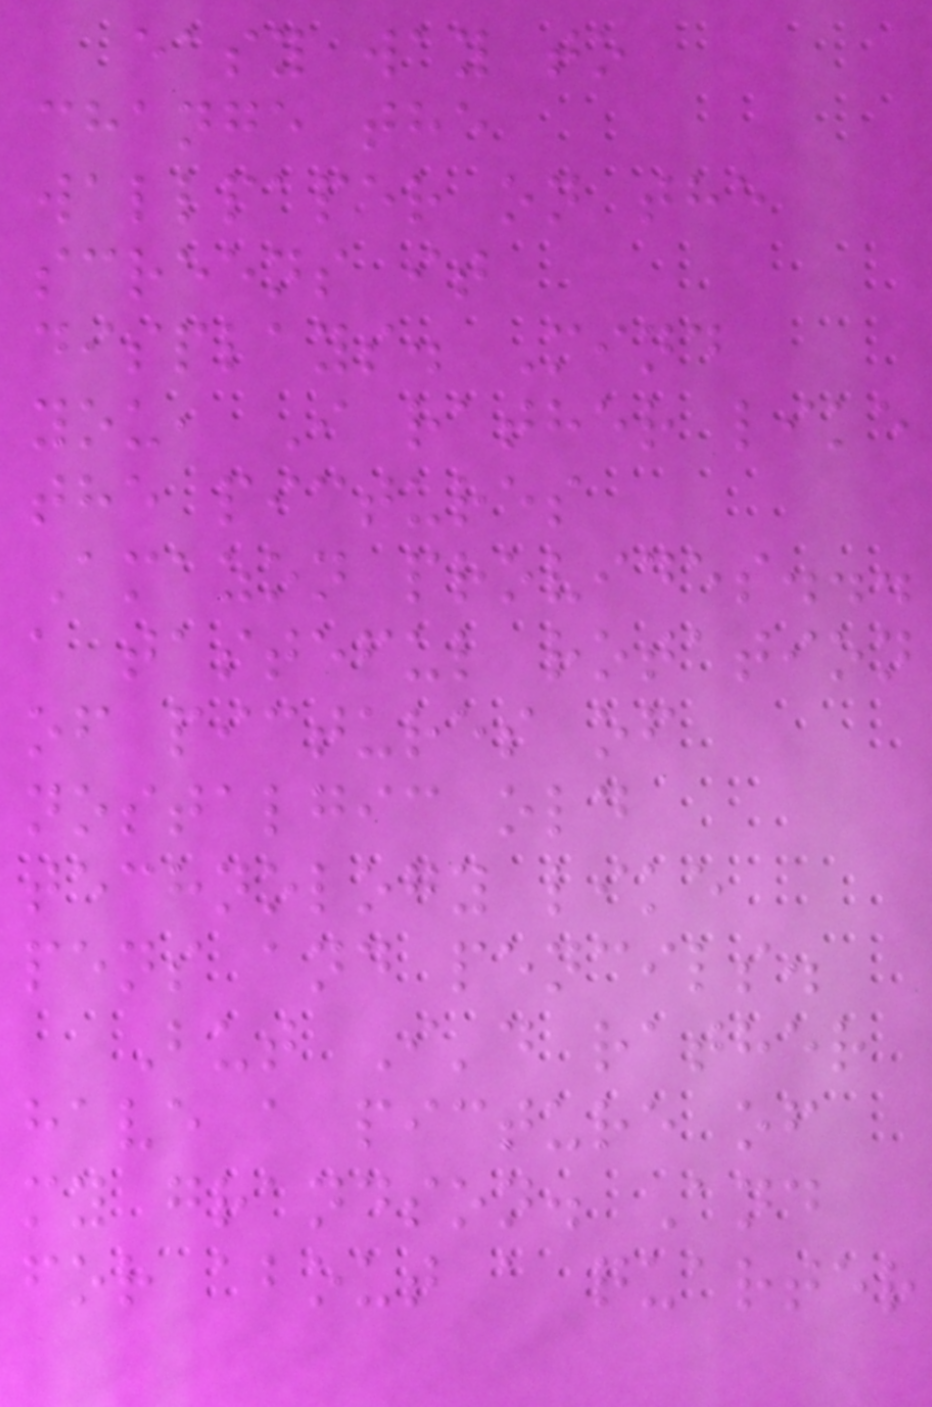easy way to
change the
wallpaper on the
screens it
displays. Mind
you, I rather like
the pictures
Amazon provides...
a tasteful rotation
of pictures of
nostalgic old
technology like
pens and pencils.
But I'd rather
have a picture of
my grandson. And
for about a quarter
